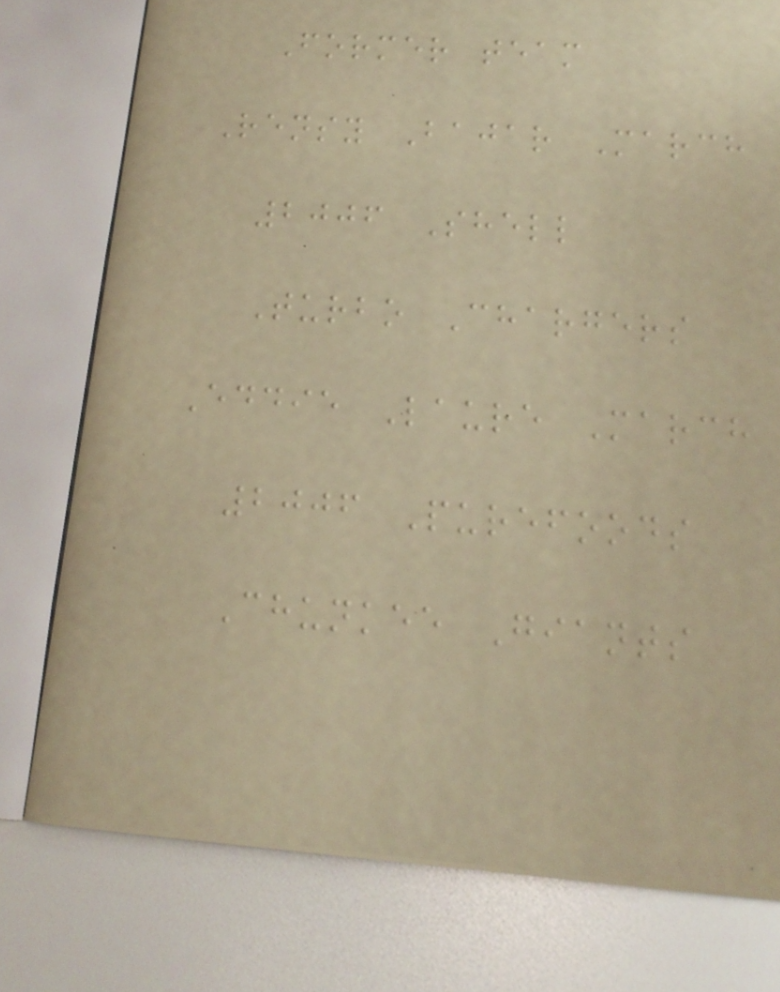Former team
Rensy Bajar March
2006 Shell
Turbo Chargers
Eddie Laure March
2006 Purefoods
Chunkee Giants
